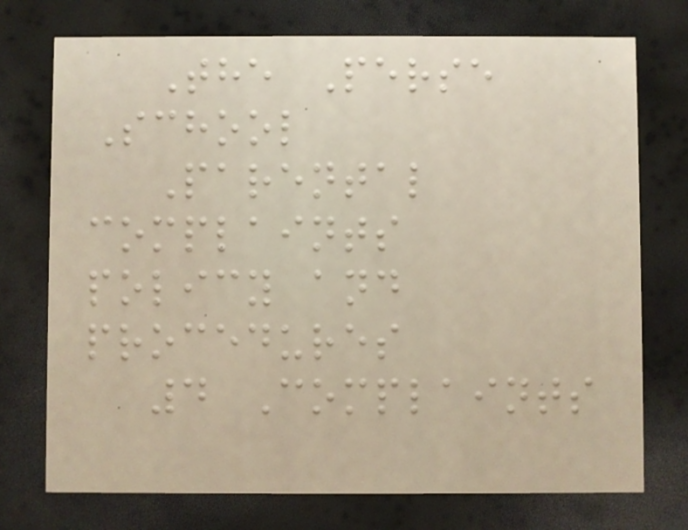The Perse
School
Parental
complaints
policy and
procedures
4 Complaints
